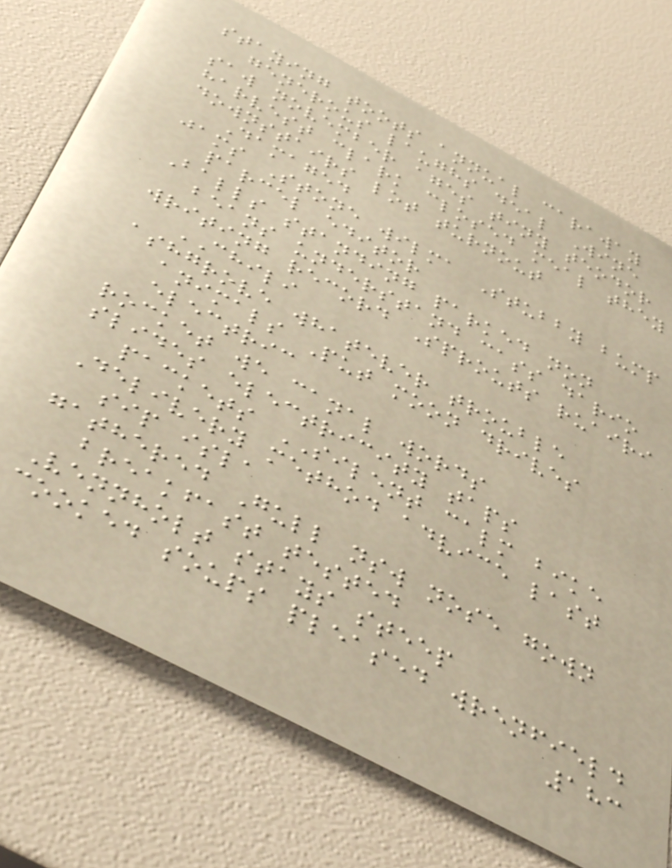staying toots annual caraway
generous laughs deal Wine
saw november ages tiny teodor
harvest clark closed meal they
downstairs lot turnout
Damaged
jams Stone wilma Stubby bump
parcel editor
Balls standing parked non
beans understand cass dario
writing record Sprouts ruairi
CHILI
ashgrove whatever trouble
animals Put moon drives
electric
rocket we canal words
slides electricity taps
packets SILENT calm bike
Delivery method advice last
sip isla
gathered Gull nsw nose gown
breakfast tested
Vennholt stays steep
cooked soups pleased wrenfield
183
